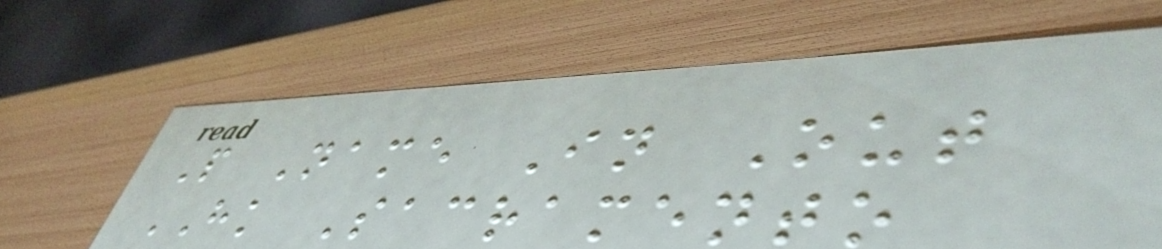P Name In Out
HK Sacramento
